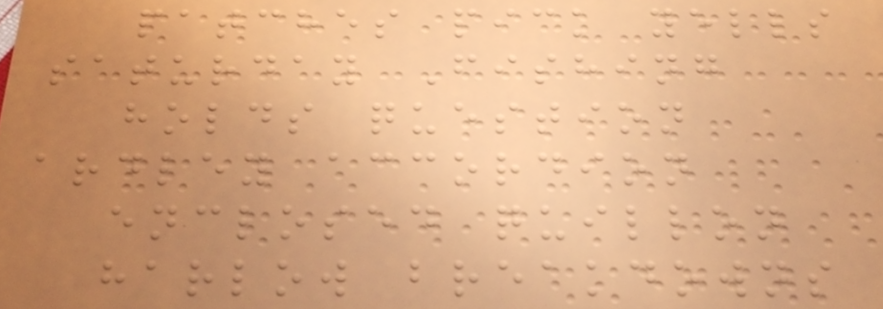patches pick yells
saturday Fishing
holds question
ardley accordion
enclosed quillon
harlow breakdowns
